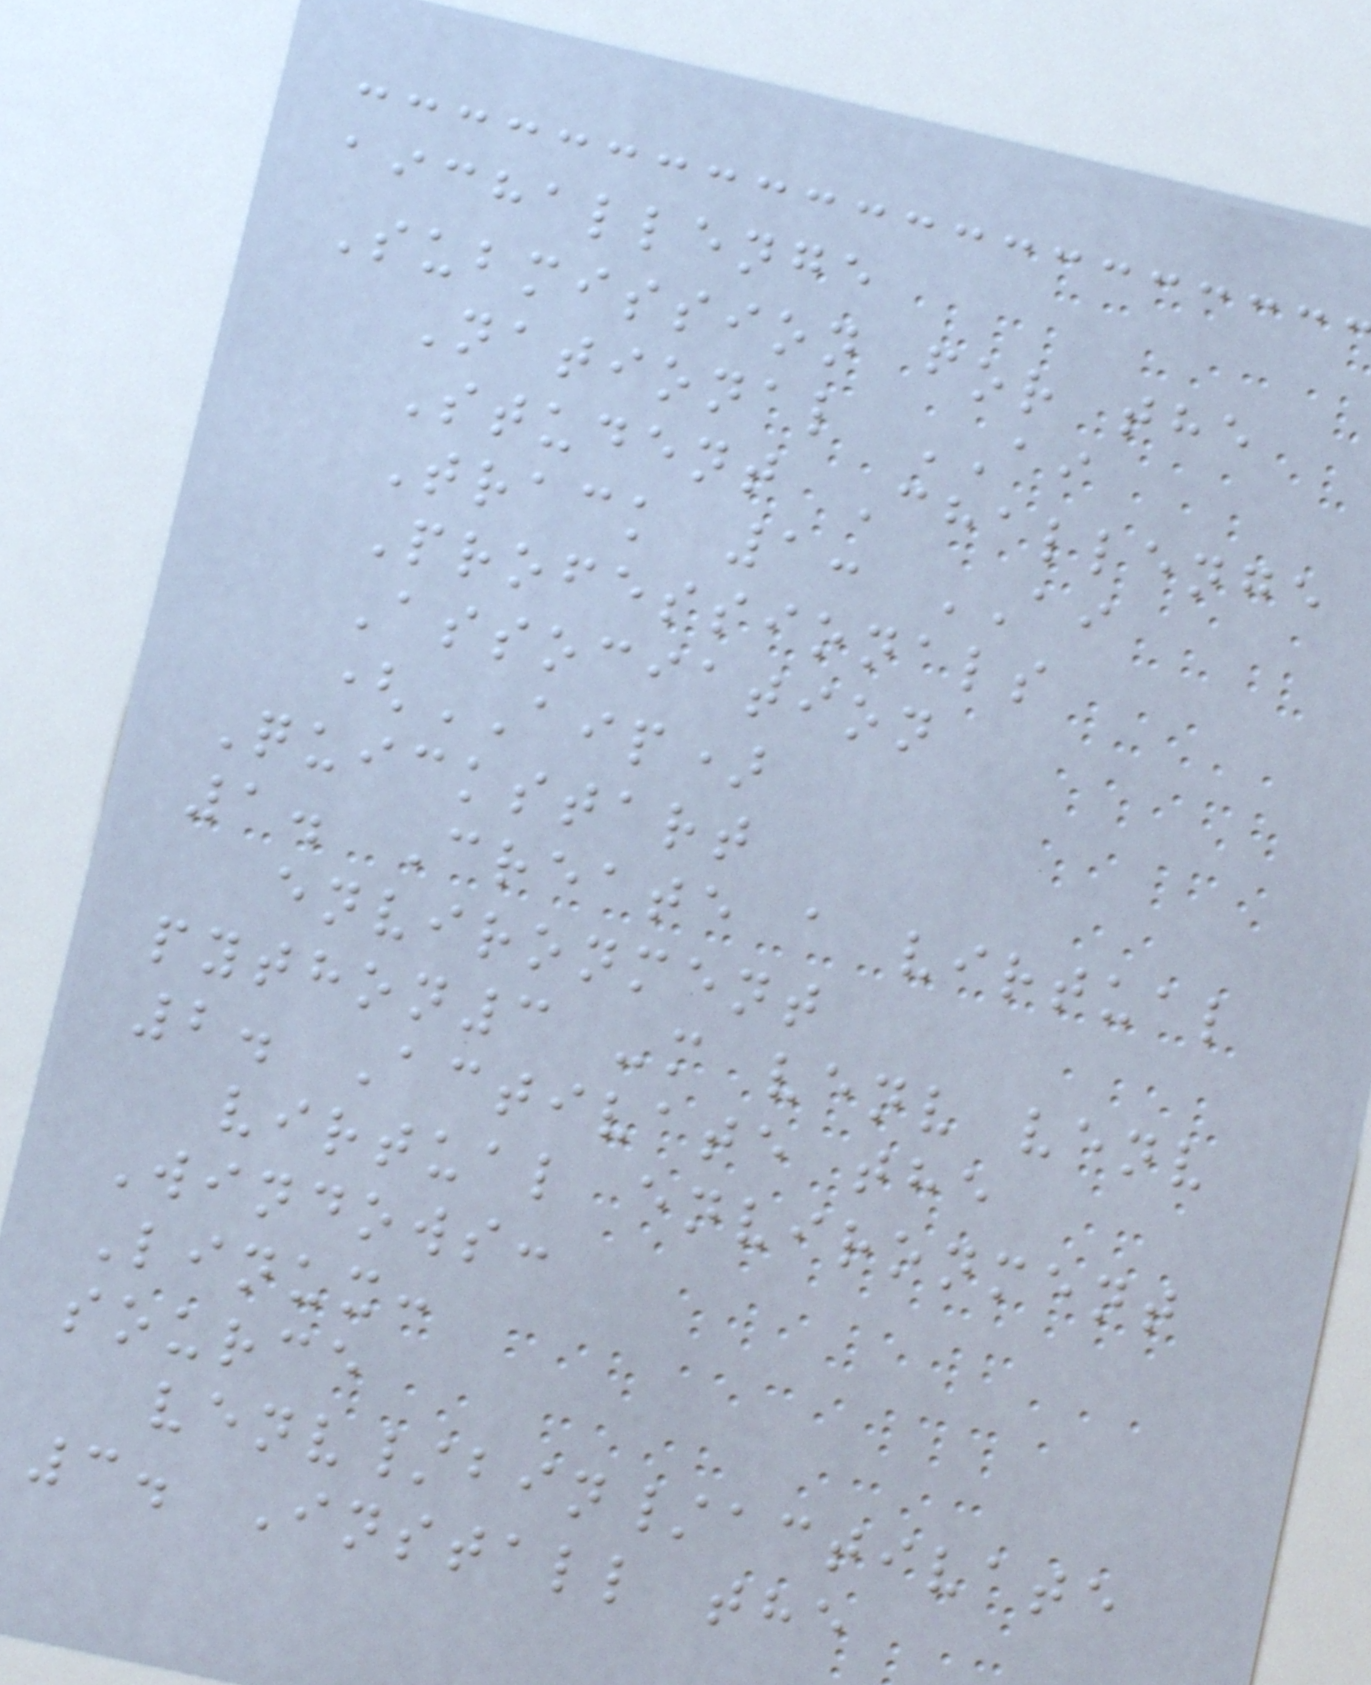aichallenge
Submission for the
National AI
Student Challenge
Track 1: AI
Professionals
Association
(AIP)
Quickstart
1. Create a virtual
environment
python3 -m venv venv
2. Activate the
virtual environment
Windows:
Linux:
source
venv/bin/activate
3. Install the
